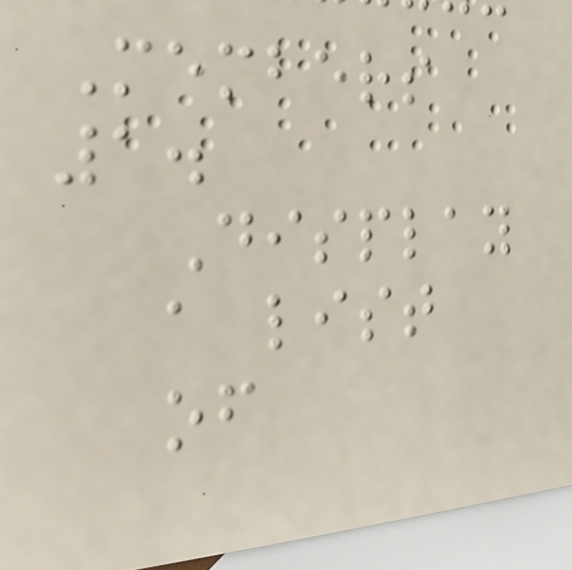Members
1.
Display
a list
of
